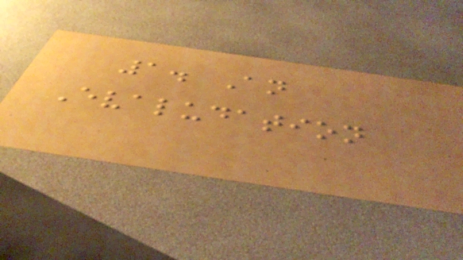1. An
Evaludation
